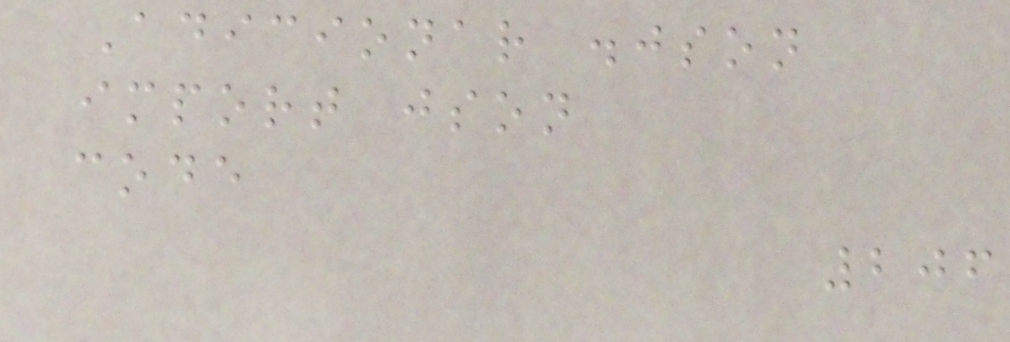Adicionar .json
import json
code
206
